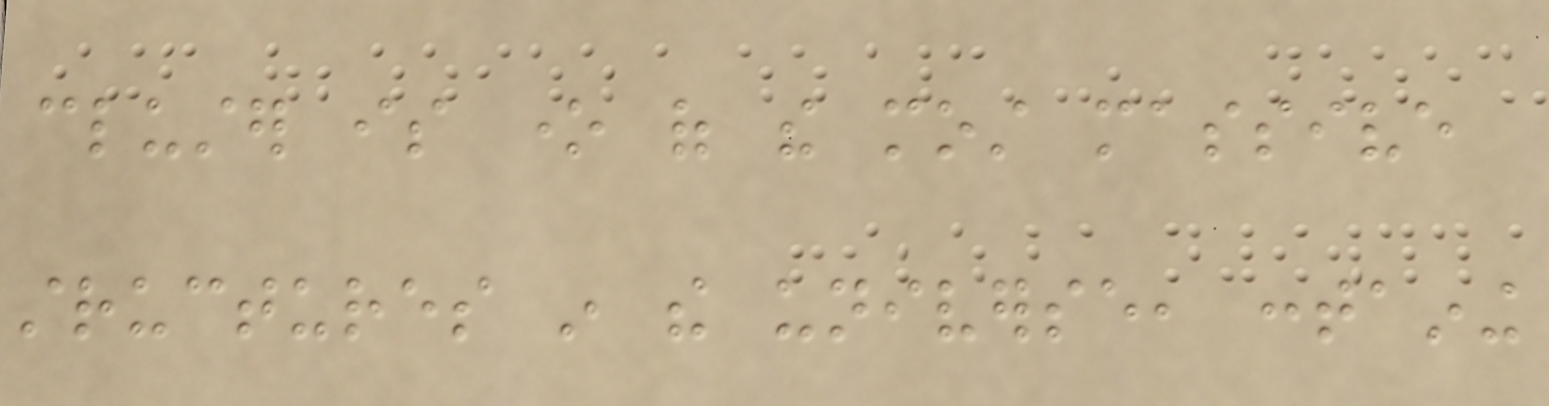cluster is one of the most massive
structures in the universe, containing
